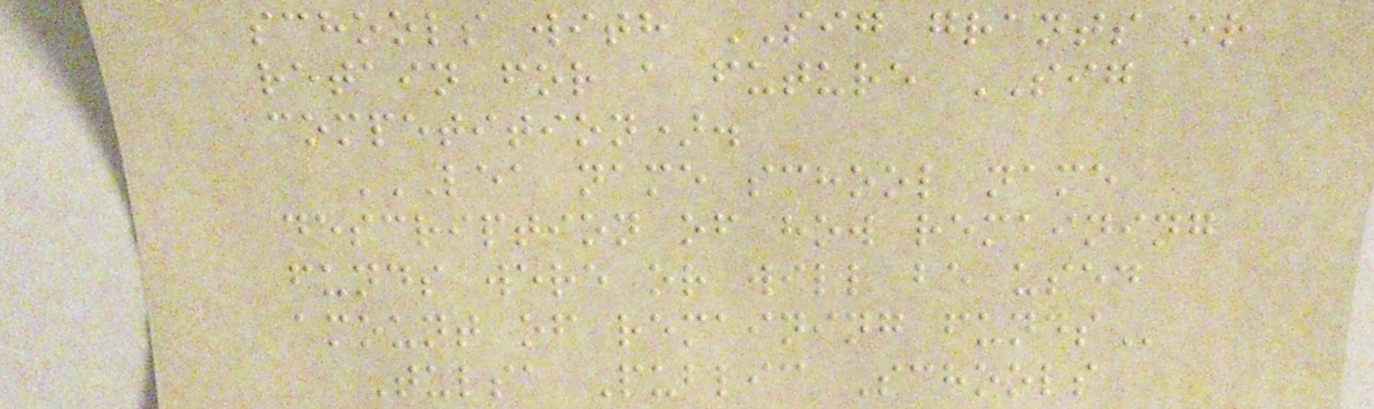schools with SIG grants or
retain for a future SIG
competition).
LEA NAME SCHOOL NAME
DESCRIPTION OF HOW REMAINING
FUNDS WERE OR WILL BE USED
AMOUNT OF REMAINING FUNDS
Tulsa Public Schools
